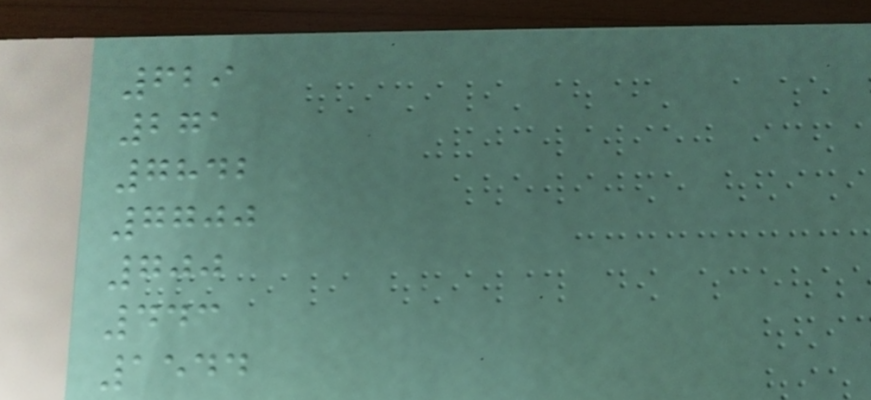629
271
7842
7700
700
443
1544
